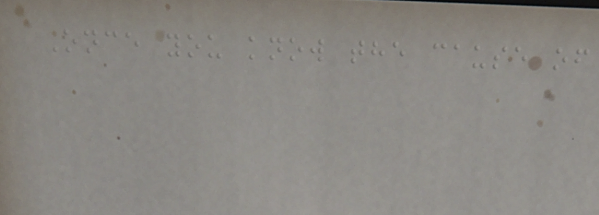Once you know the cause of
